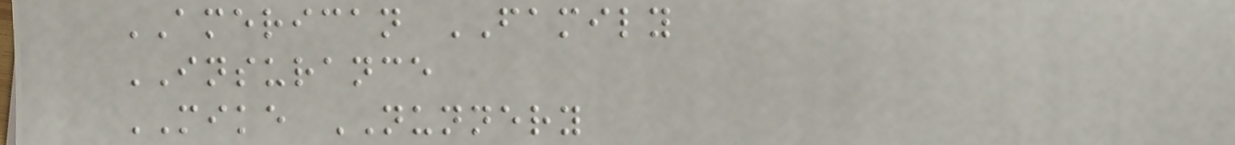AMERICAN FAMILY
INSURANCE
MIKE NUNNERY
